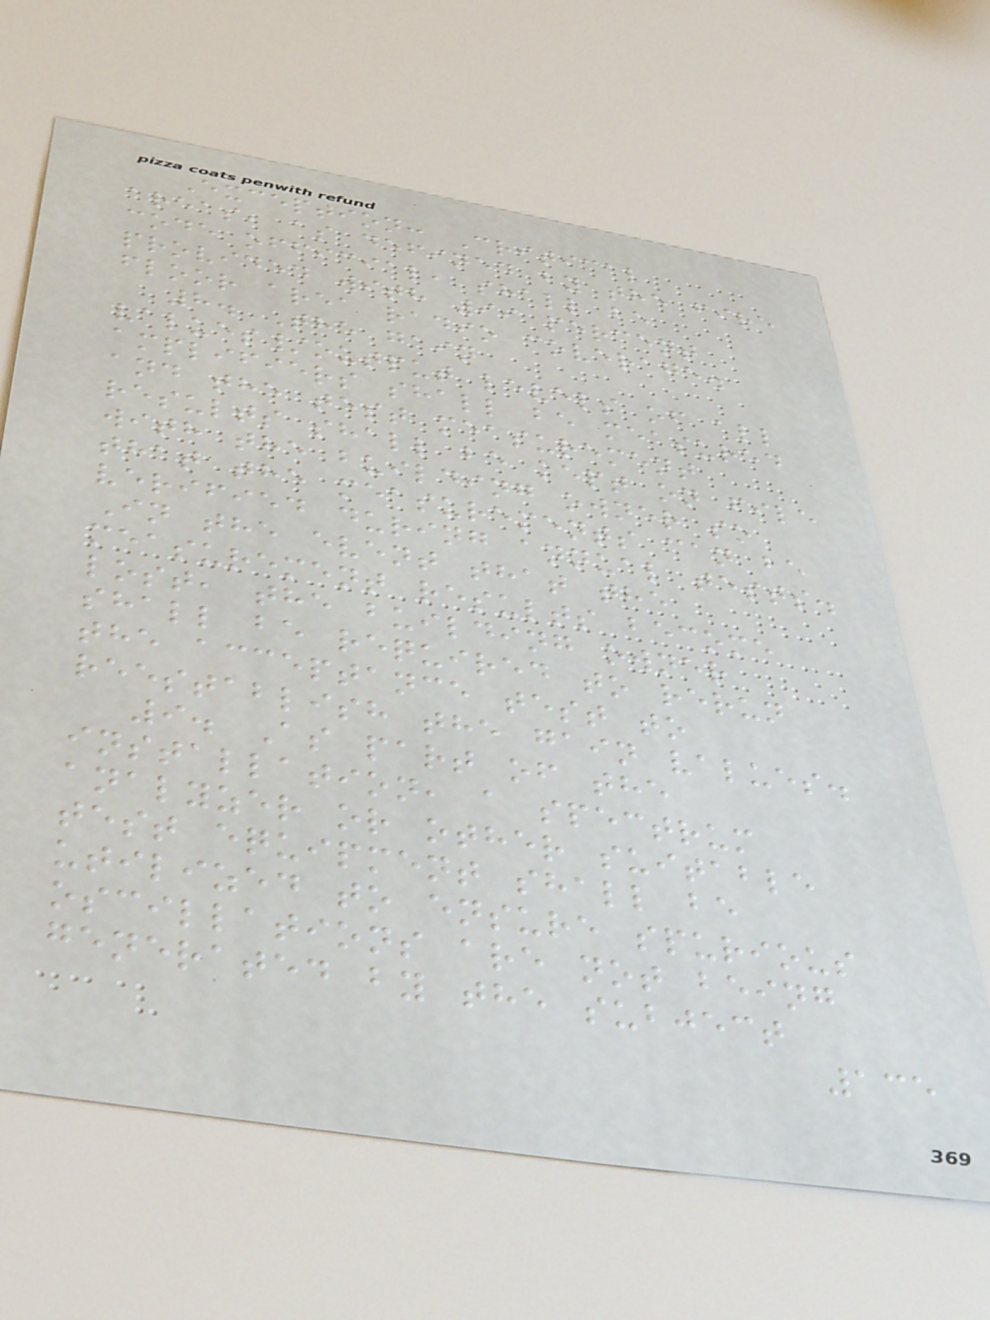Exception: Critical
areas, as defined by the fire
code official, shall be
provided with 99 percent
floor area radio coverage.
8. The gain
values/output levels of all
amplifiers shall be measured
and the test measurement
results shall be kept on file
with the building owner so
that the measurements can be
verified during annual tests.
In the event that the
measurement results become
lost, the building owner
shall be required to rerun
the acceptance test to
reestablish the gain values.
9. As part of the
installation, a spectrum
analyzer or other suitable
test equipment shall be
utilized to ensure spurious
oscillations are not being
generated by the subject
135
